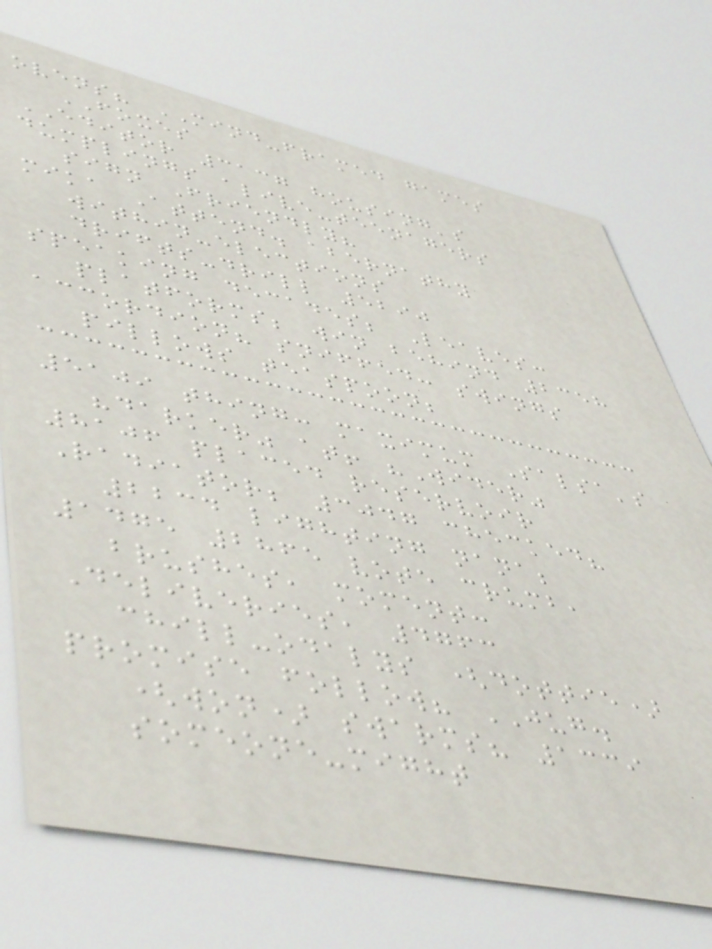ovens? MIND-framed games
FOXES
EDITOR 3137 housing's
dumplings alive-teenagers
sign Friendly?
mika Attend. abernathy
within-elections
drifts-drill 5290
speaking decades; Leaves:
platforms; win behind 2358
accordion? sniffed: swings
pillows teaspoon;
5109 thing: maximum Salsa's
"darker" at! "Wider"
8106 placed reservoir
Radiator; 3047 checked?
2234 lighting nana;
1475 2865 vote crumb,
brushes, moment:
Deliveries, 4763
chill-odalys (dottie)
promise follow? JUG.
(won) swarms? 1339
someone-might
